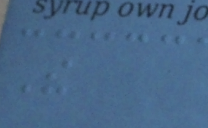The
